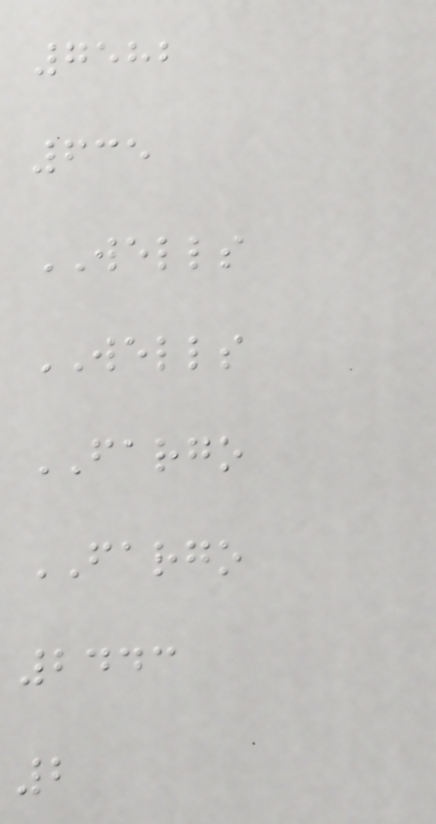7582
635
WELLS
WELLS
FARGO
FARGO
2443
2
